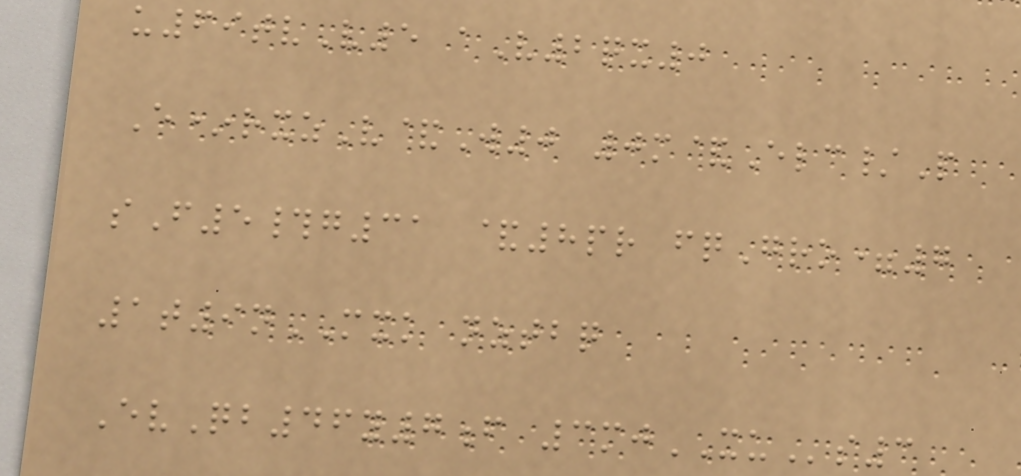u69tvV5 aV2qx0
E*rxzV&W0 0m&Elc/P
sF5#g31 &8pr fqGro=7
1t9nMXK nztbq
EvQb46y7f 3mjXUs3
